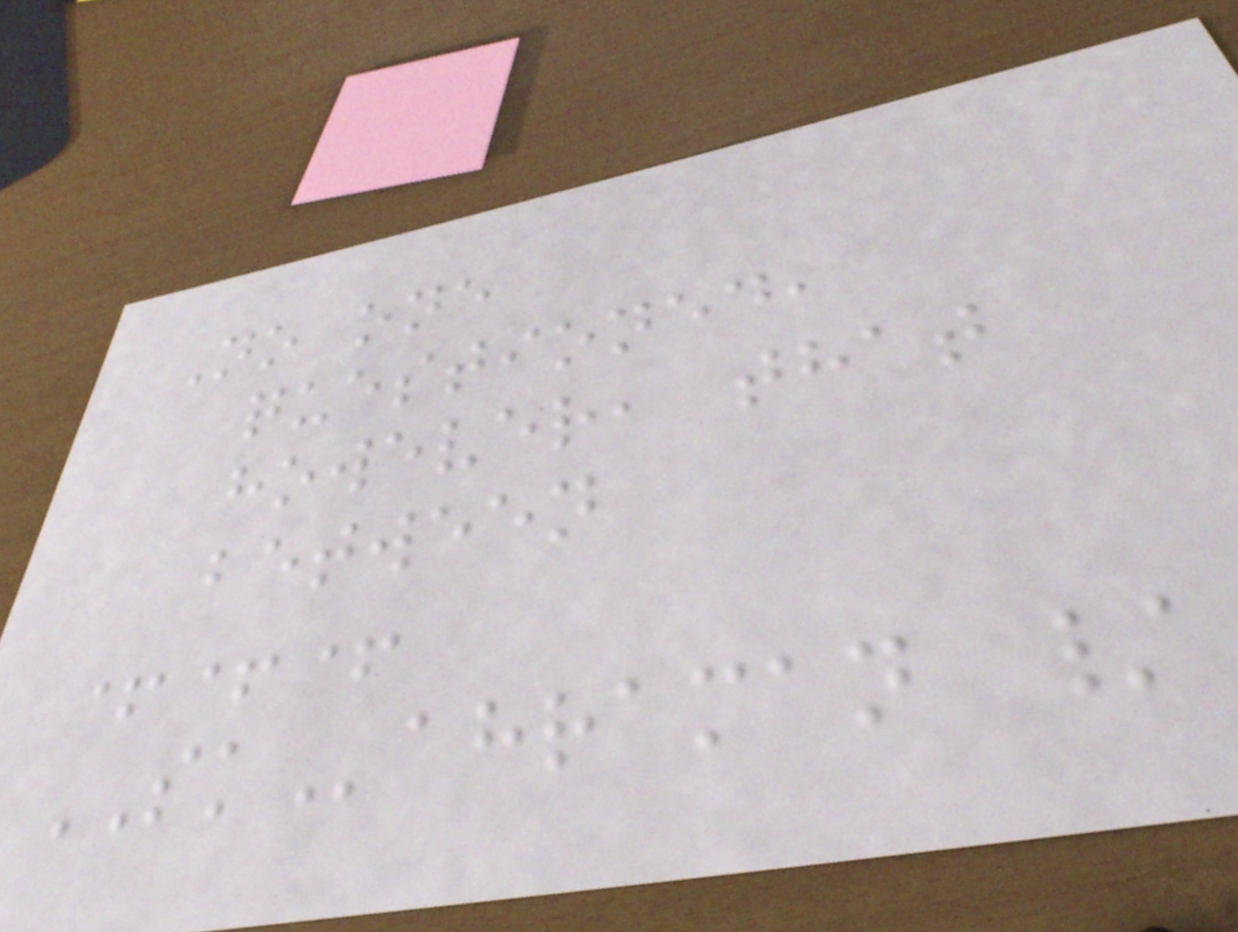No one
questioned,
however, that
between
+++
SKahraman /
